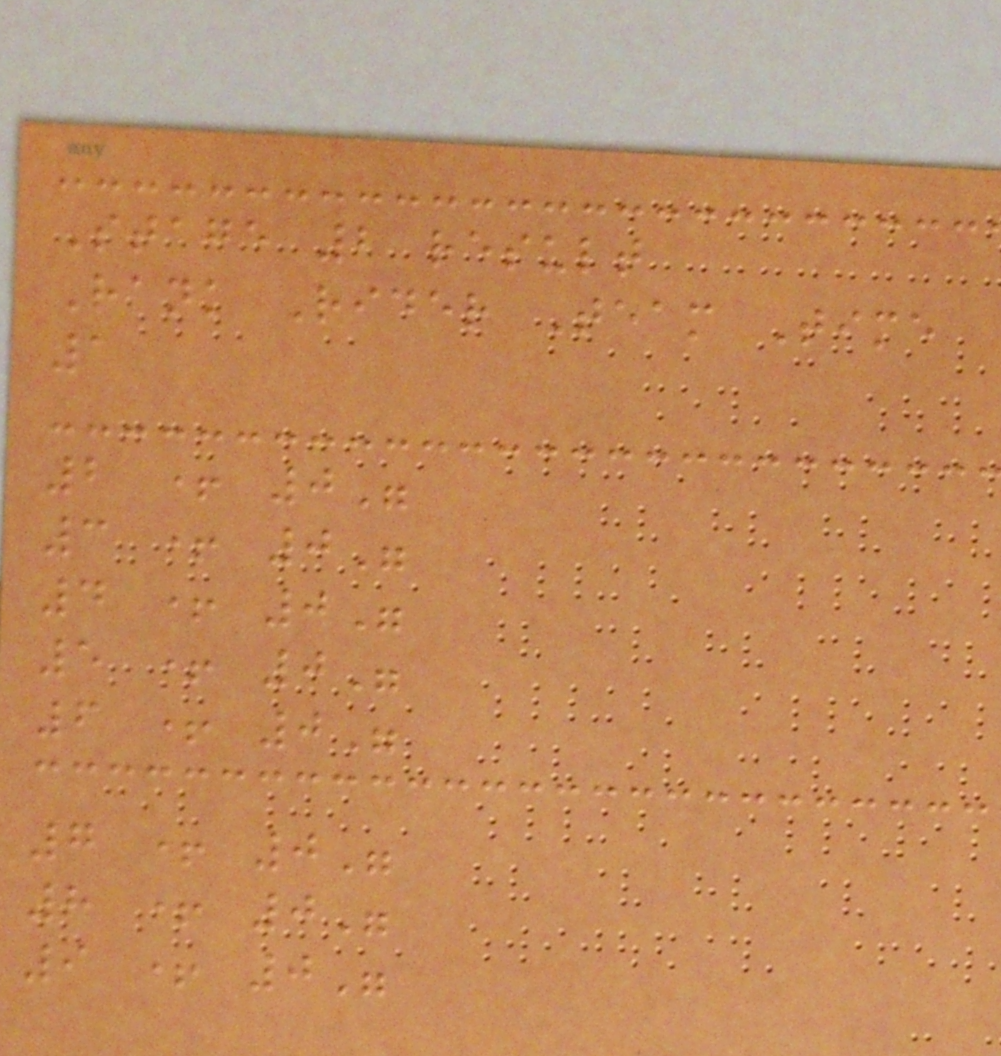Stage 2 result
Rank Rider Team Time
1
2 + 0"
3 + 0"
4 + 0"
5 + 0"
6 + 0"
7 + 0"
8 + 0"
9 + 0"
